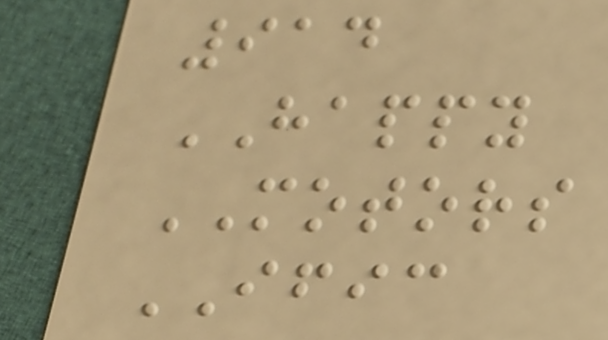914
HAPPY
MOTORS
IFIC
